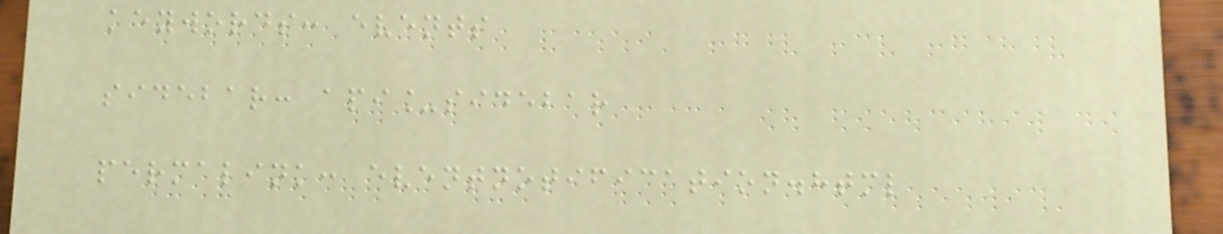keywords: events
sidebar: api_sidebar
permalink: eventnotification.html
